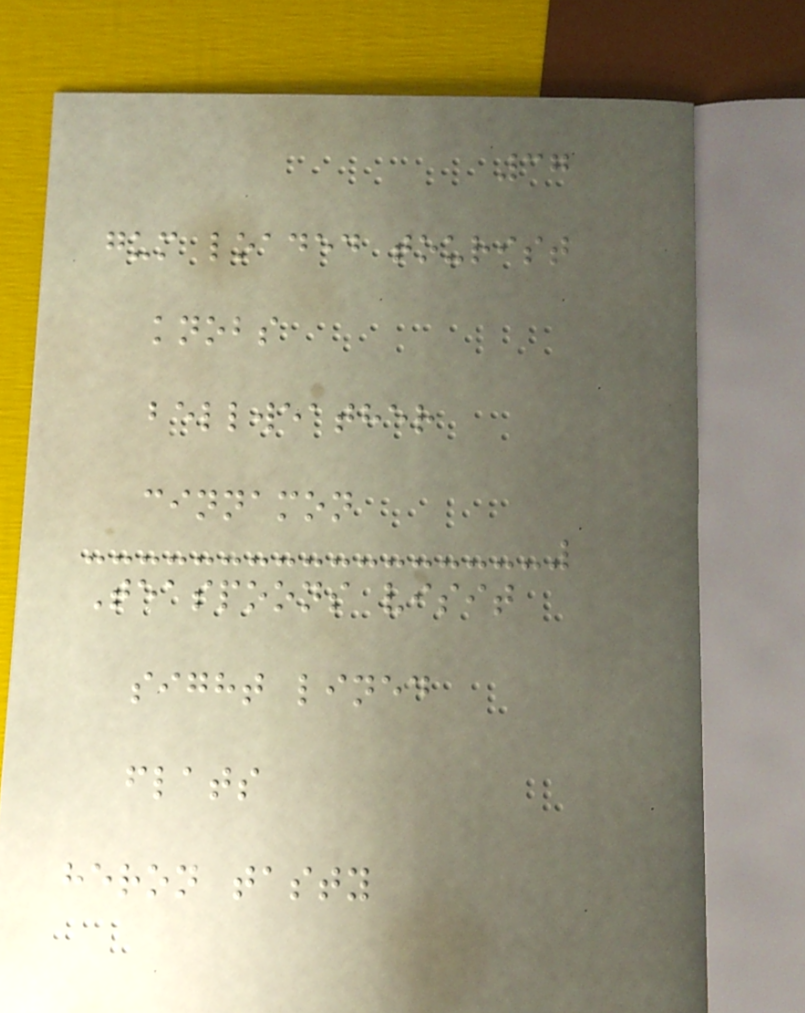37
gum loaded tourist
knobs
bellweather
cinnamon
Teaspoons visit
sight lined
flats
heron tasty
